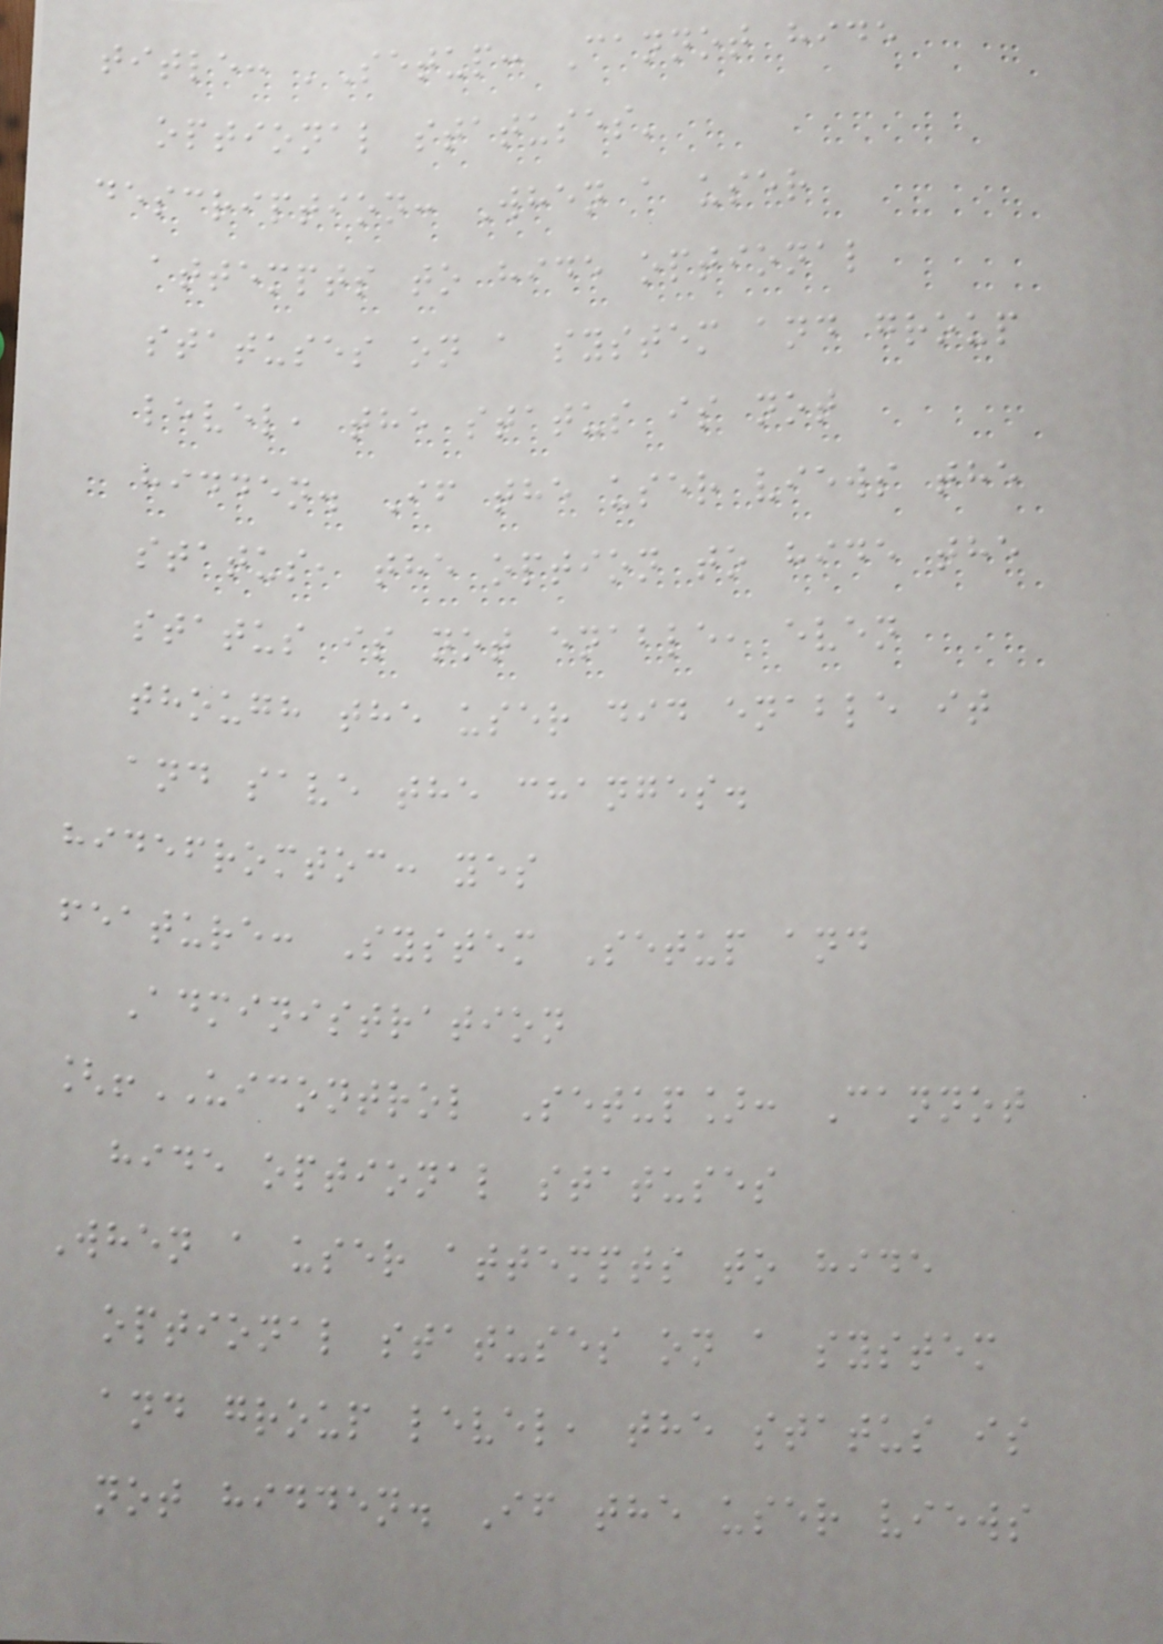title: 'Setup: Cannot hide
optional statuses'
description: When a user
attempts to hide optional
statuses on a system and group
level, the status is not
hidden. If the user views the
status, the option to hide the
status is not enable, even
though the user did enable it
and save the changes.
hidefromtoc: yes
feature: System Setup and
Administration
[!UICONTROL Setup]: Cannot
hide optional statuses
When a user attempts to hide
optional statuses on a system
and group level, the status is
not hidden. If the user views
